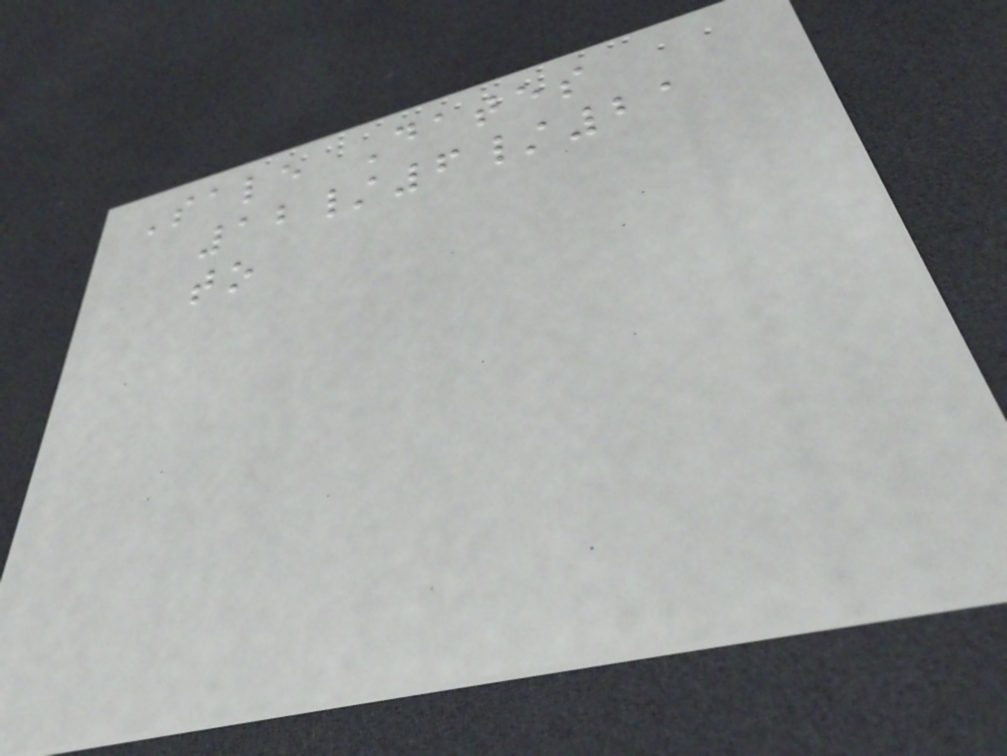Sale Dates
12/6/21
to
